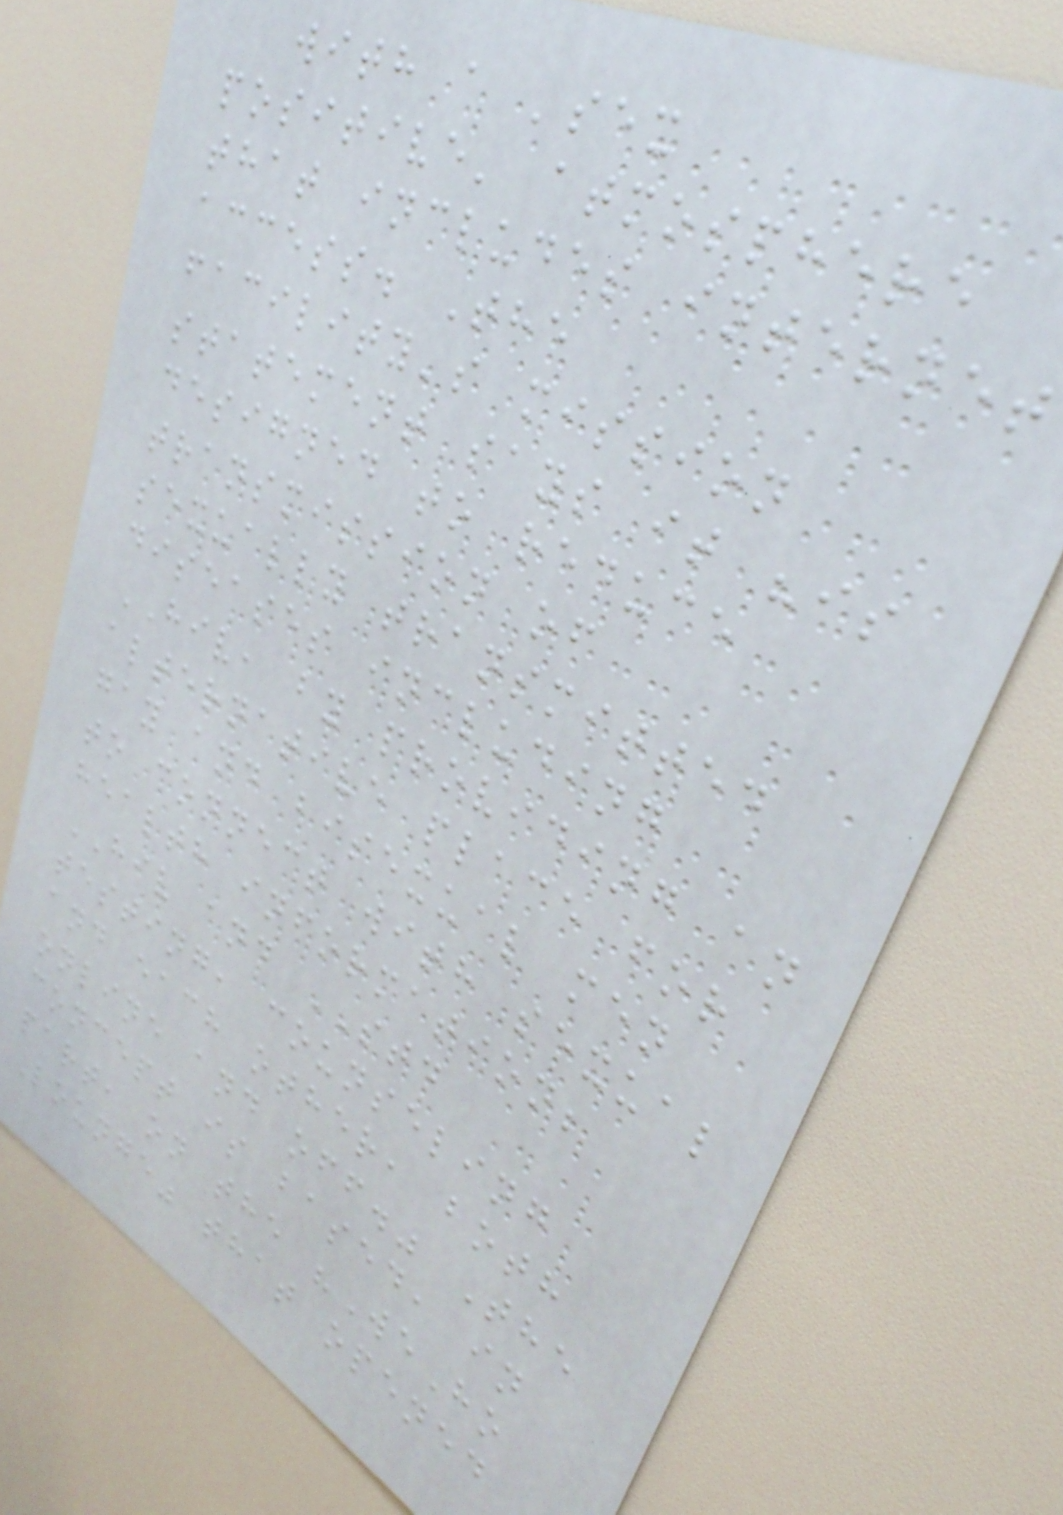with a 'sex
positive' atmosphere
that includes internet
access. The
facility's mission
statement says it "is
designed to reduce
transmission of
sexually transmitted
diseases including
HIV, by providing an
alternative place for
gay and bisexual men
to connect with sexual
health information;
HIV and STD
testing, counseling
and each other, both
online and off." The
concept is based, in
part, on the "WeHo
Lounge" that opened
